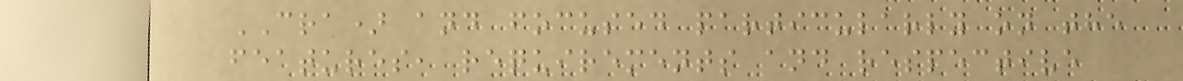CRA) and focused particularly on the
features, requirements and respective
